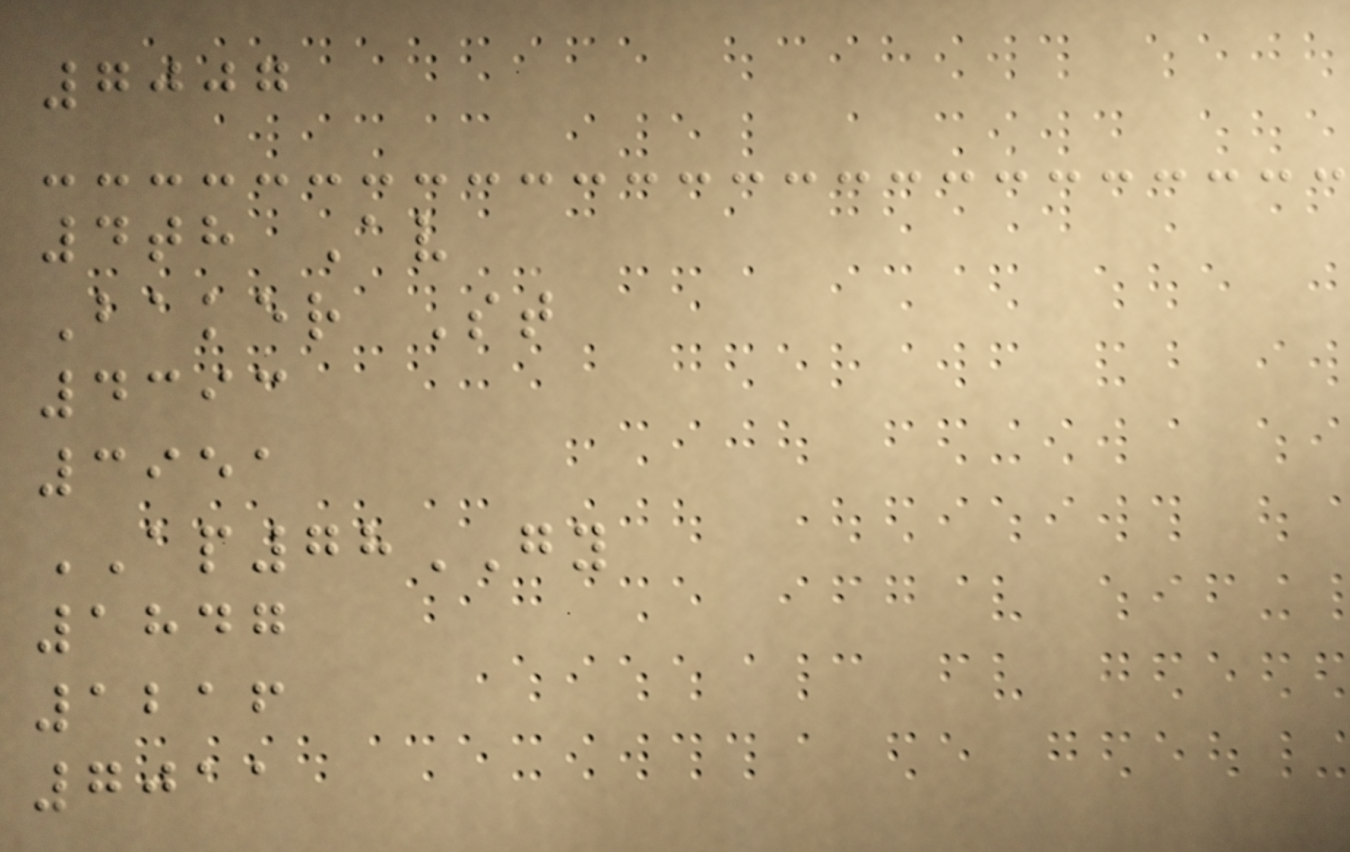7007
4th Av
Baker St
4393
3951
AP78GY
1847
1216
7011
